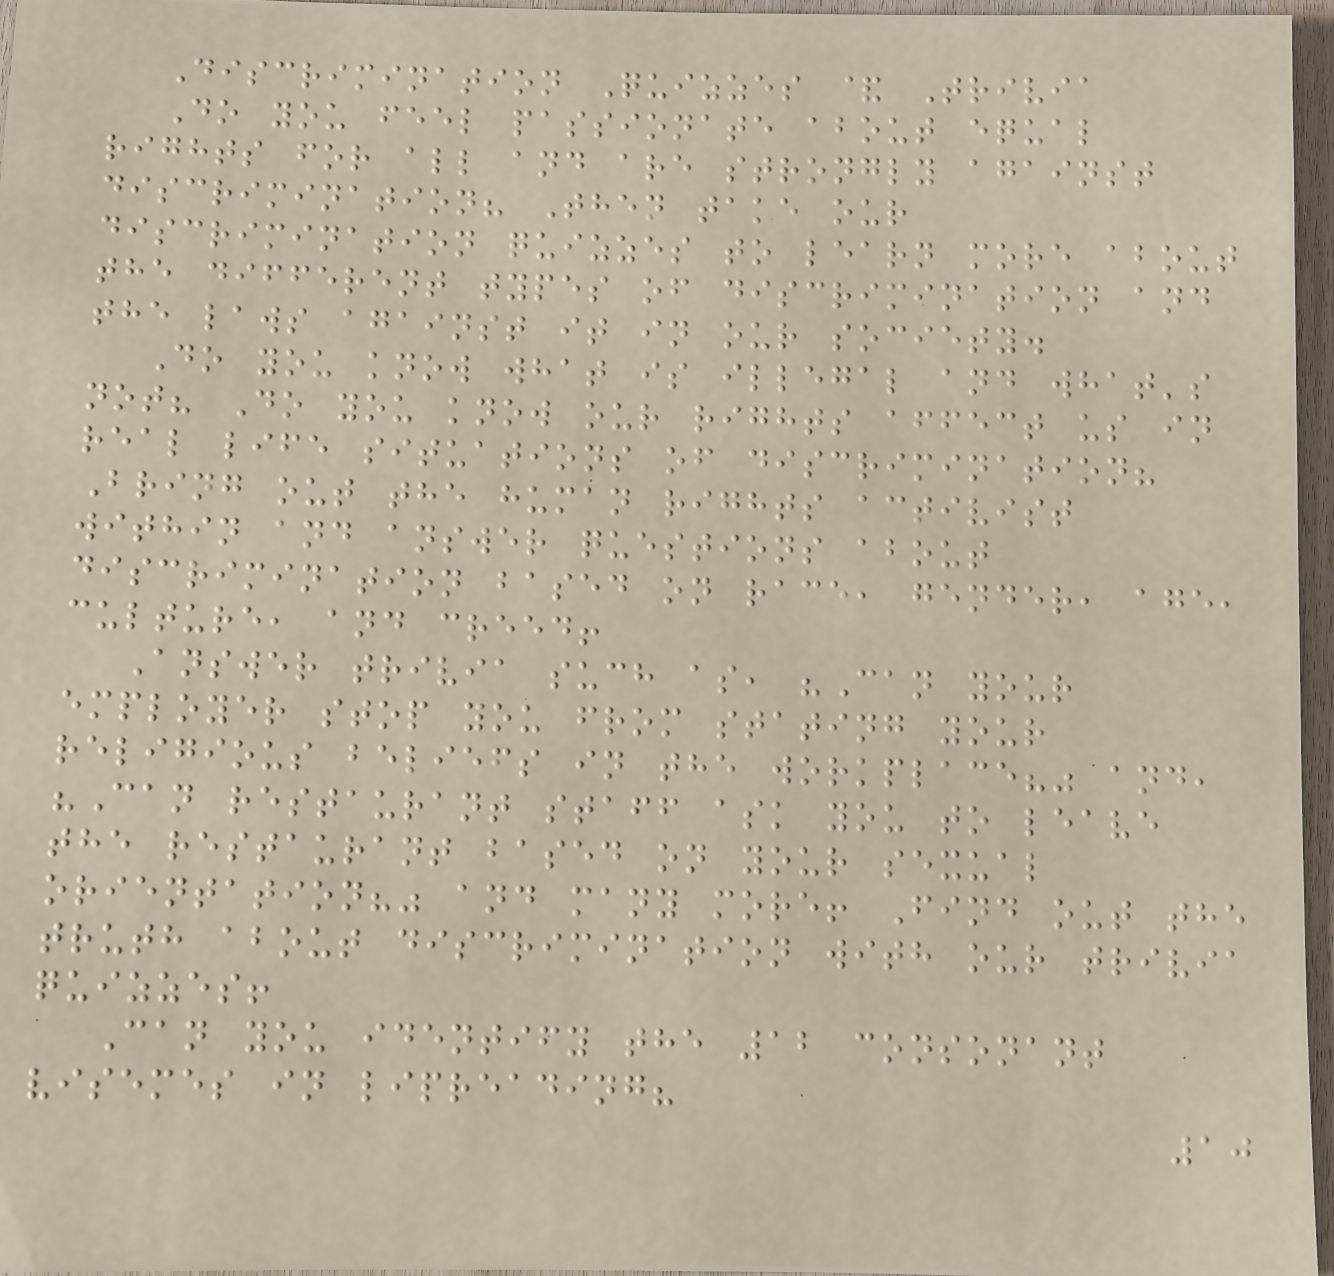Discrimination Quizzes & Trivia
Do you feel passionate about equal
rights for all and are strongly against
discrimination? Then take our
discrimination quizzes to learn more about
the different types of discrimination and
the laws against it in our society.
Do you know what is illegal and what's
not? Do you know our rights affect us in
real life situations of discrimination?
Bring out the human rights activist
within and answer questions about
discrimination based on race, gender, age,
culture, and creed!
Answer trivia such as, "Can your
employer stop you from stating your
religious beliefs in the workplace?" and,
"Can restaurant staff ask you to leave
the restaurant based on your sexual
orientation?" and many more! Find out the
truth about discrimination with our trivia
quizzes!
Can you identify the 12 consonant
visemes in lipreading?
10
